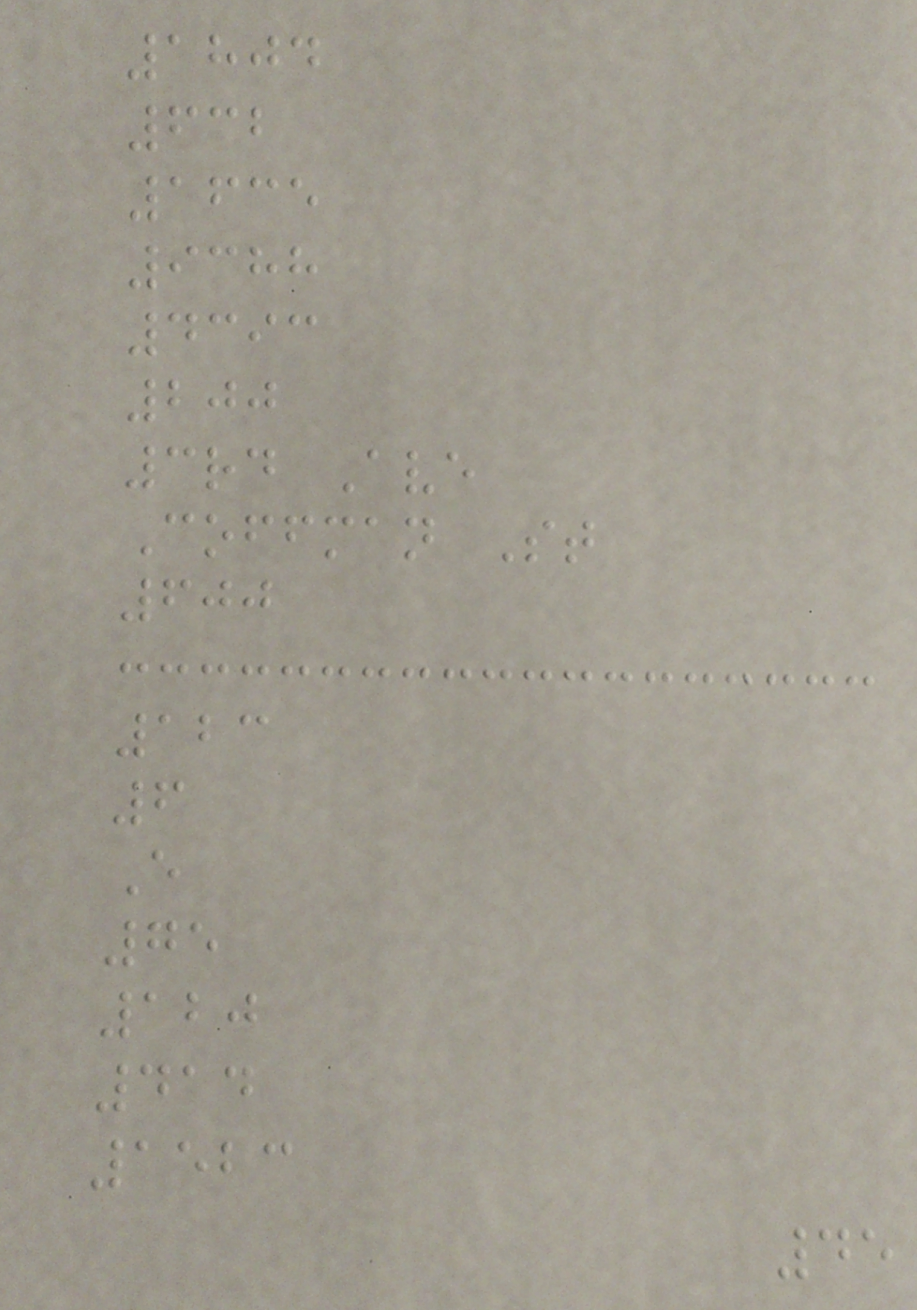1804
632
1635
9388
4393
200
3rd Ave
Coffman St
600
123
6
E
75
120
414
1523
45
